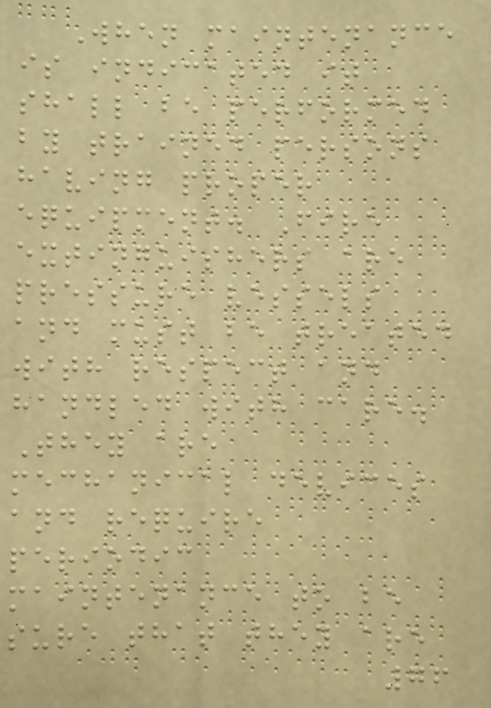When maintenance
is indicated it
shall be performed
by trained persons
having proper
equipment. Fire
extinguishers are
pressure vessels
and must be treated
with respect and
handled with care.
They are
mechanical devices
and require
periodic
maintenance to be
sure that they are
76
